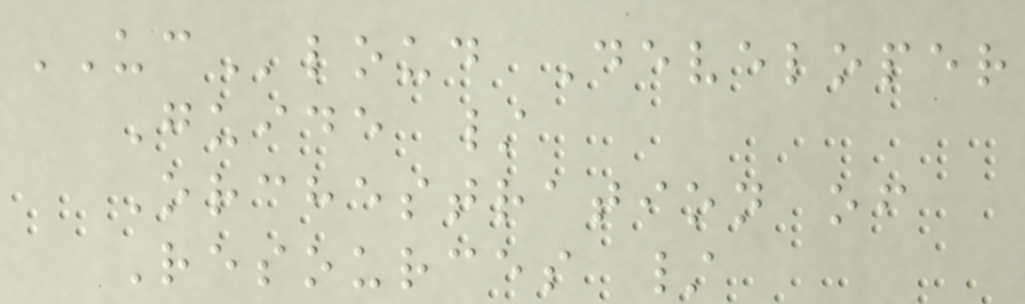UCloud Developer
Guide /
Orchestration of
Resources /
